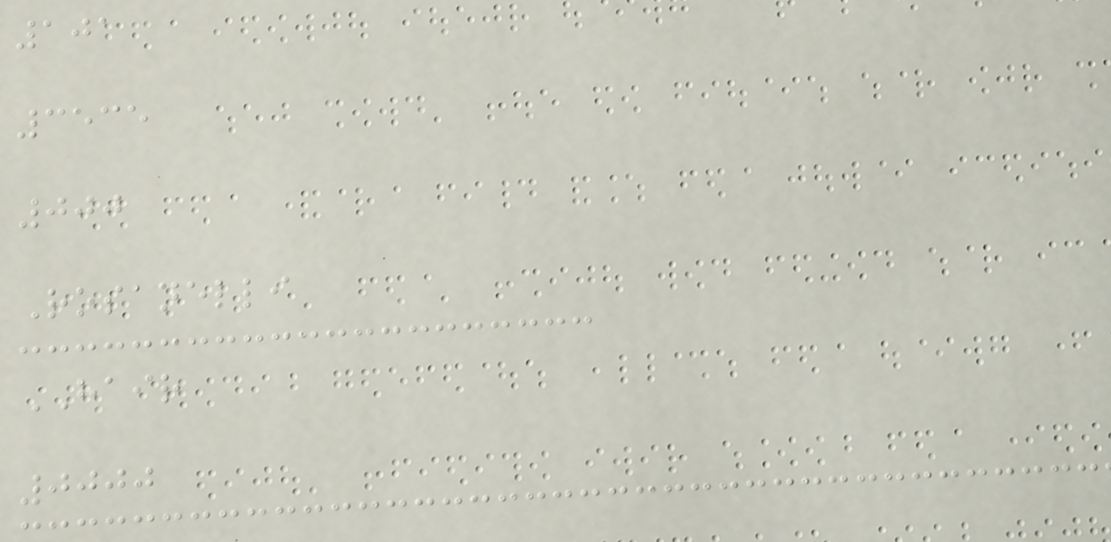101
3535
000
Rosanelli
HAIR
0000
